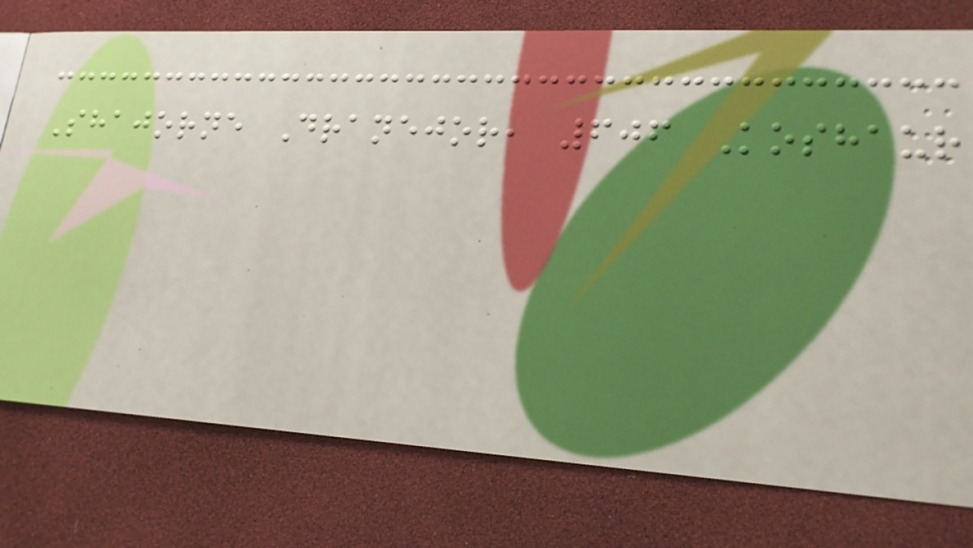Shajorne Dranejor, 606 Koshaur
